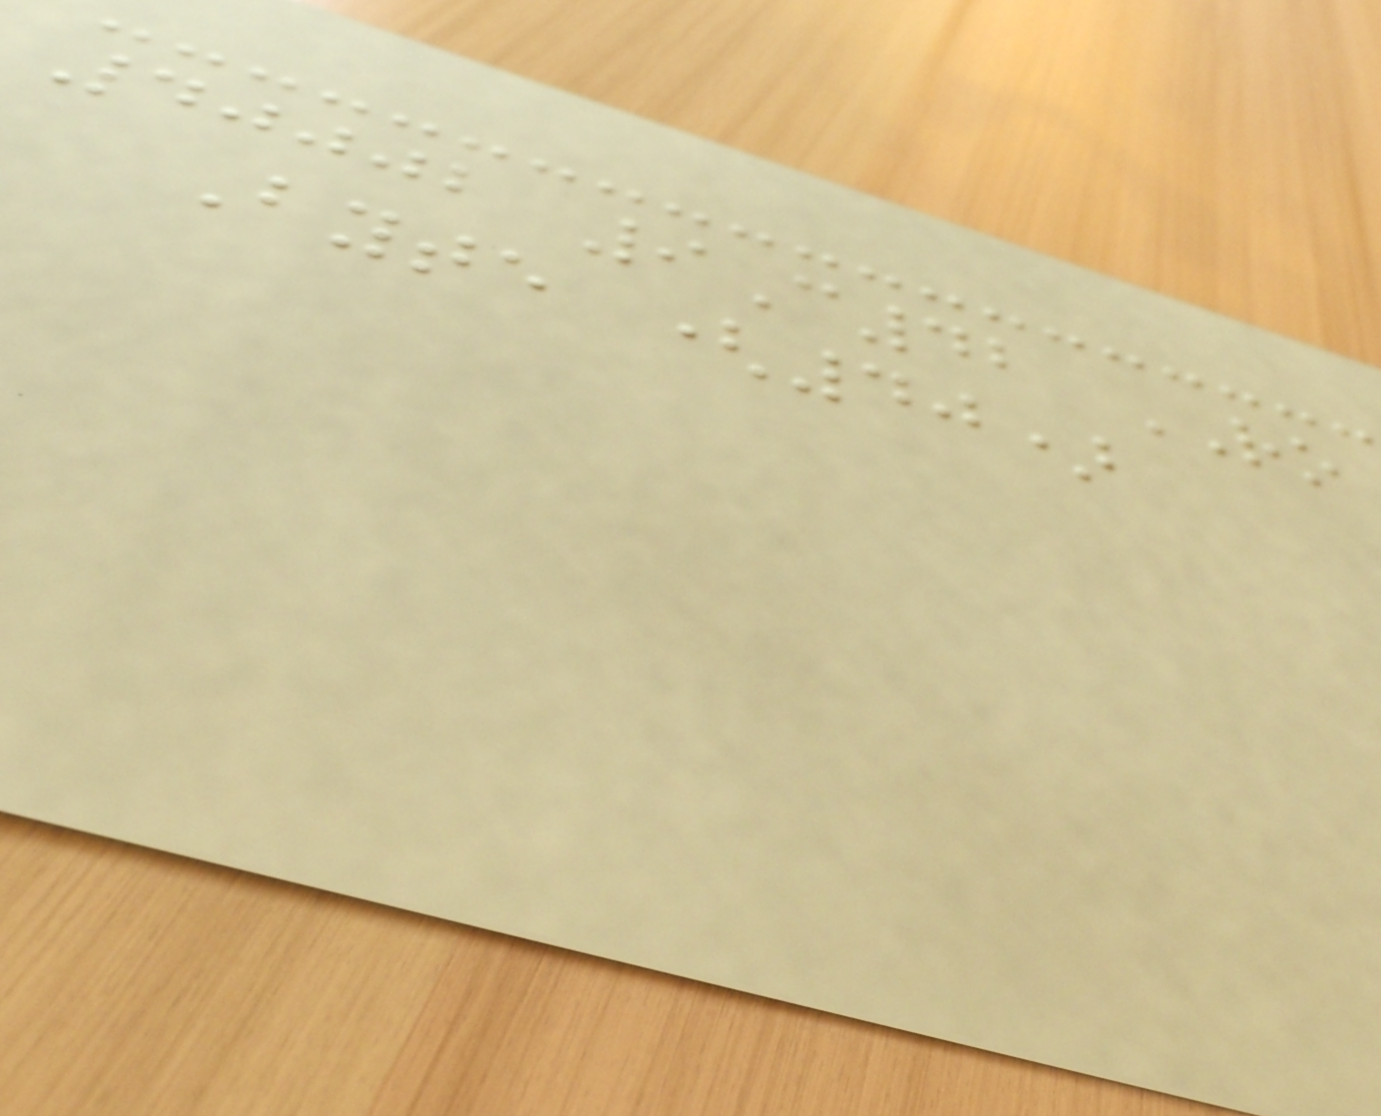40002 9C42 RO
Byte (40)
